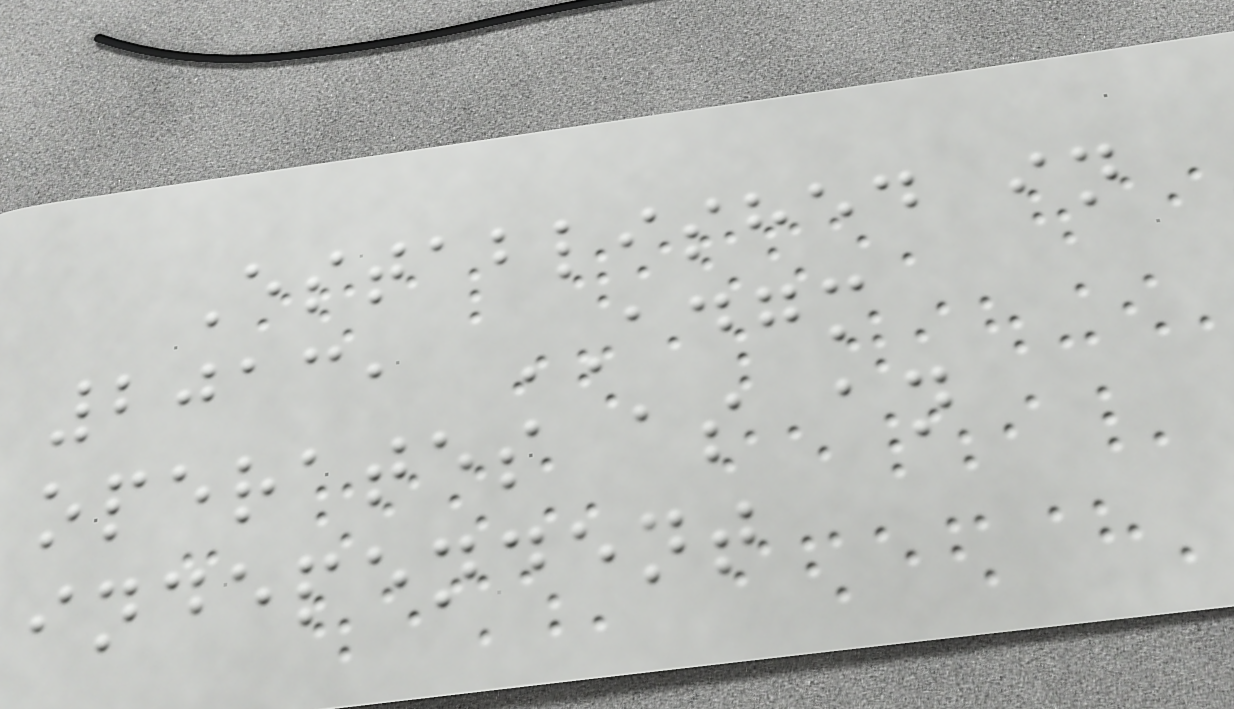Established in
2013, ADGM
operates as an
independent
